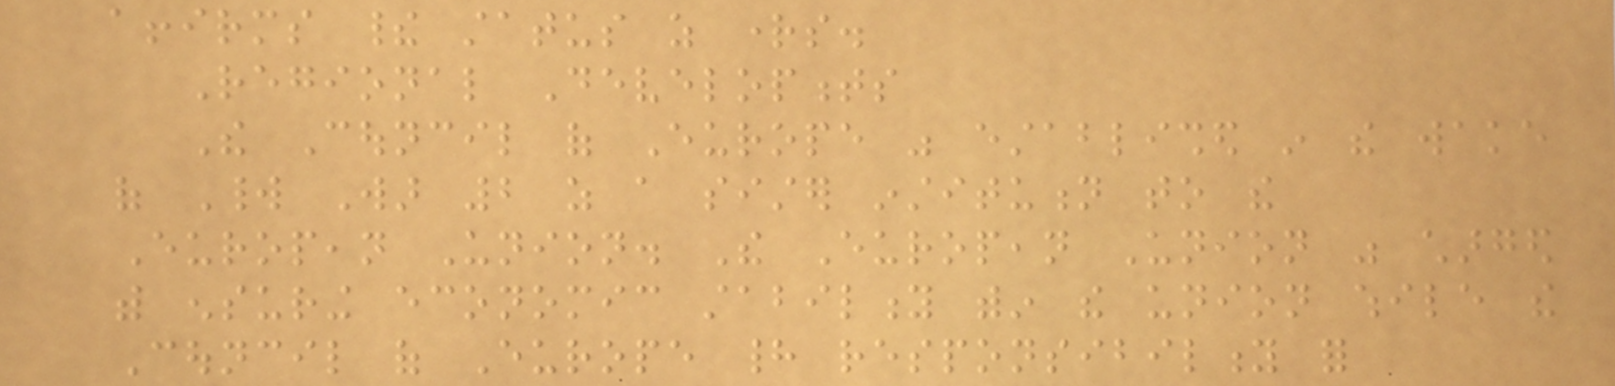affirms their status as rights.
Regional Developments
The Council of Europe was established in the wake
of World War 2 as a sister institution to the
European Union. The European Union was charged
with ensuring economic stability within the union while the
Council of Europe had responsibility for
